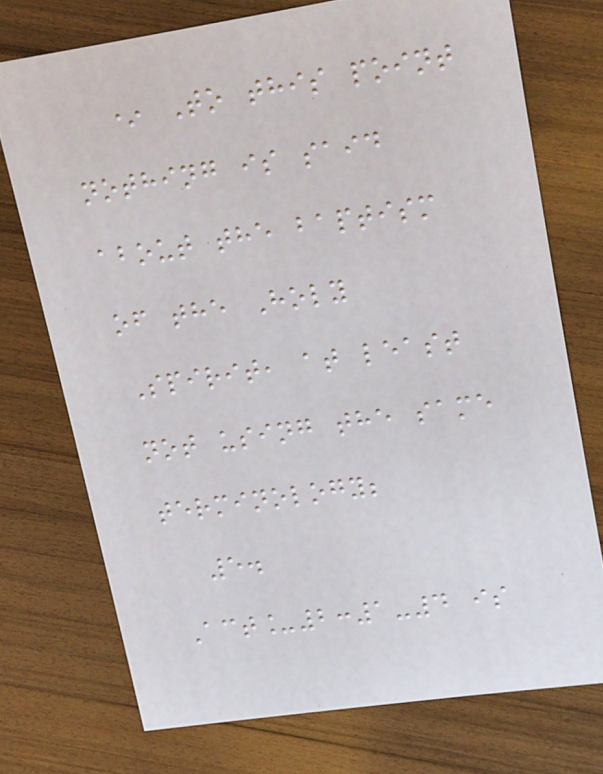* To this point
nothing is said
about the baptism
of the Holy
Spirit, at least
not using the same
terminology;
5.
Act_2:1-4 is
